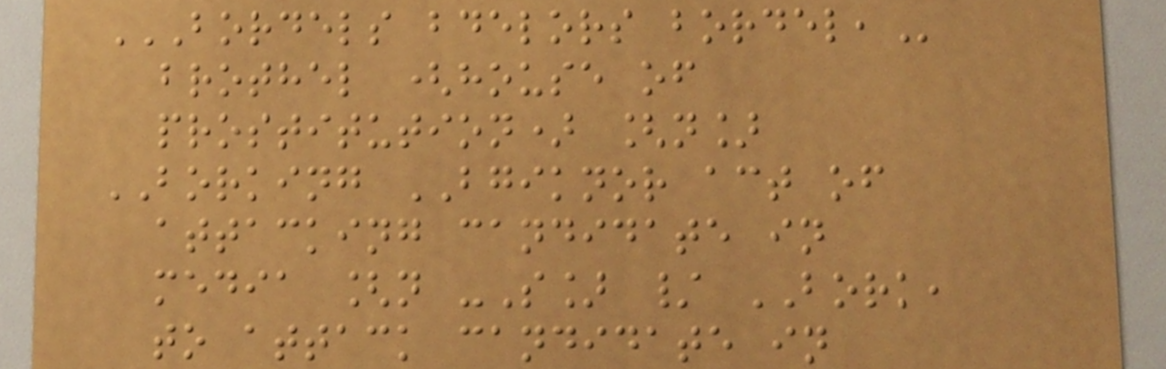BORDELS BDELORS BORDEL,
brothel (house of
prostitution) [n]
BORKING BGIKNOR act of
attacking candidate in
media [n -S] / BORK,
to attack candidate in
